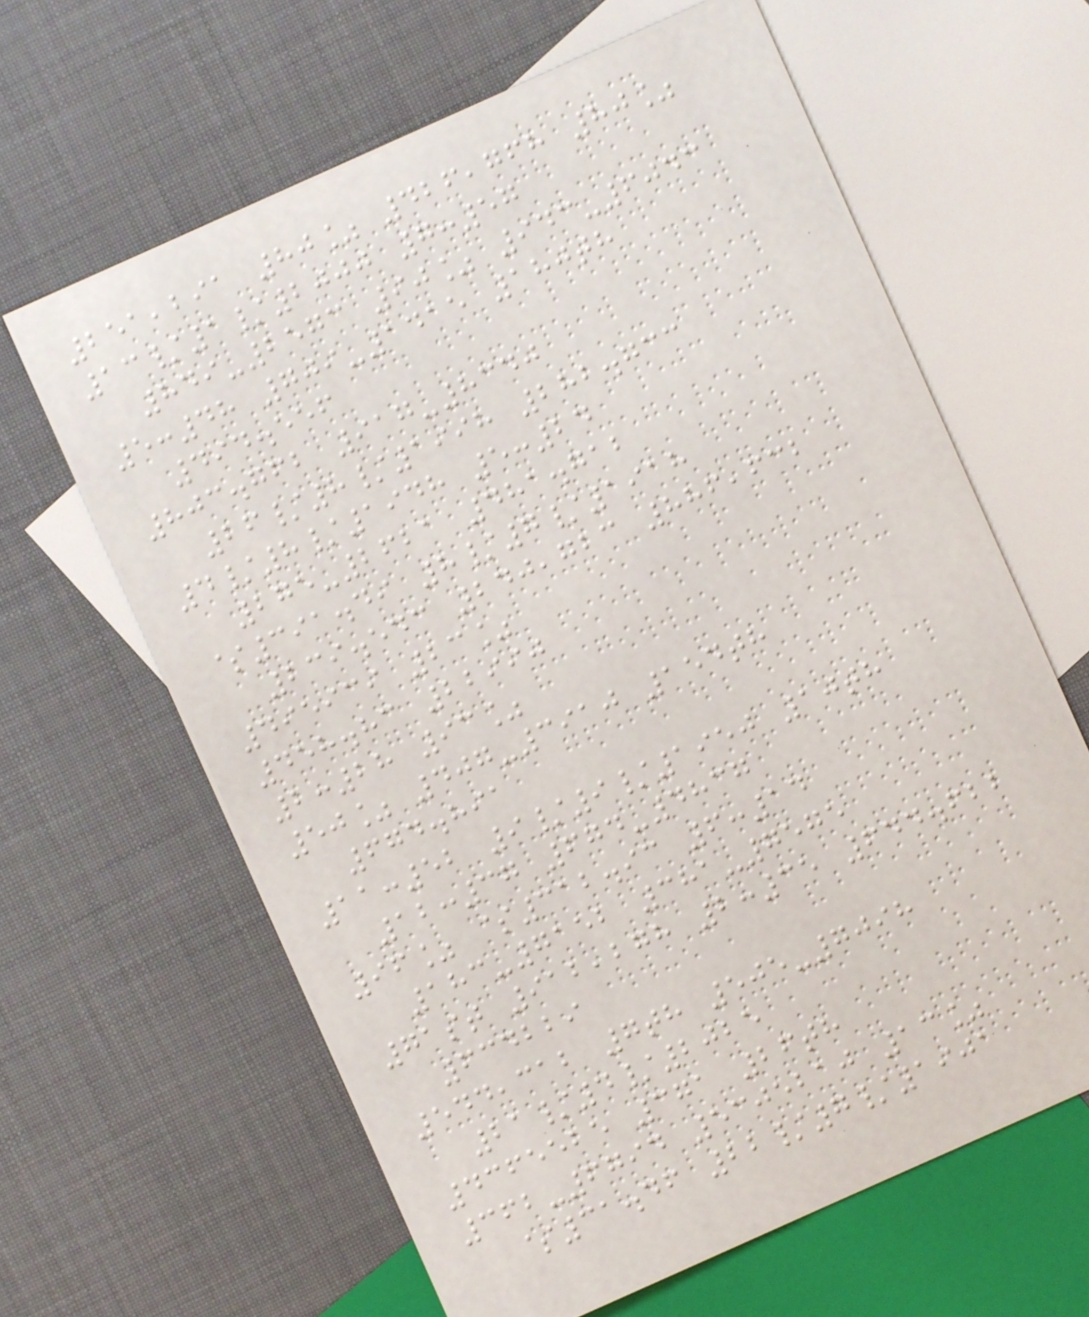251,291 80% 426,768 80%
13/1/2000 7:57
849-2573 90% 943-6043
5:48 709-1415 180th
494.556
803.762 917-8340
26/8/1998 282.733
4/8/1948 5:24
275-2621 481.712
$391.49 8/7/1918
239.543 240,723 886,632
495939 23%
458.83 22990
2:28 93%
50% 407-3910 154th
674.891
11:52 9/9/1950 10th
12:37 674-4837
96% $312.93 6:14
183-7152 381-7575
71st 912,278 2:35 644.622
634229
544,312 7th 505-7098
21/4/2025
4365525 371 26th
362-6794 5305210 13%
$31.46 22/7/1901
